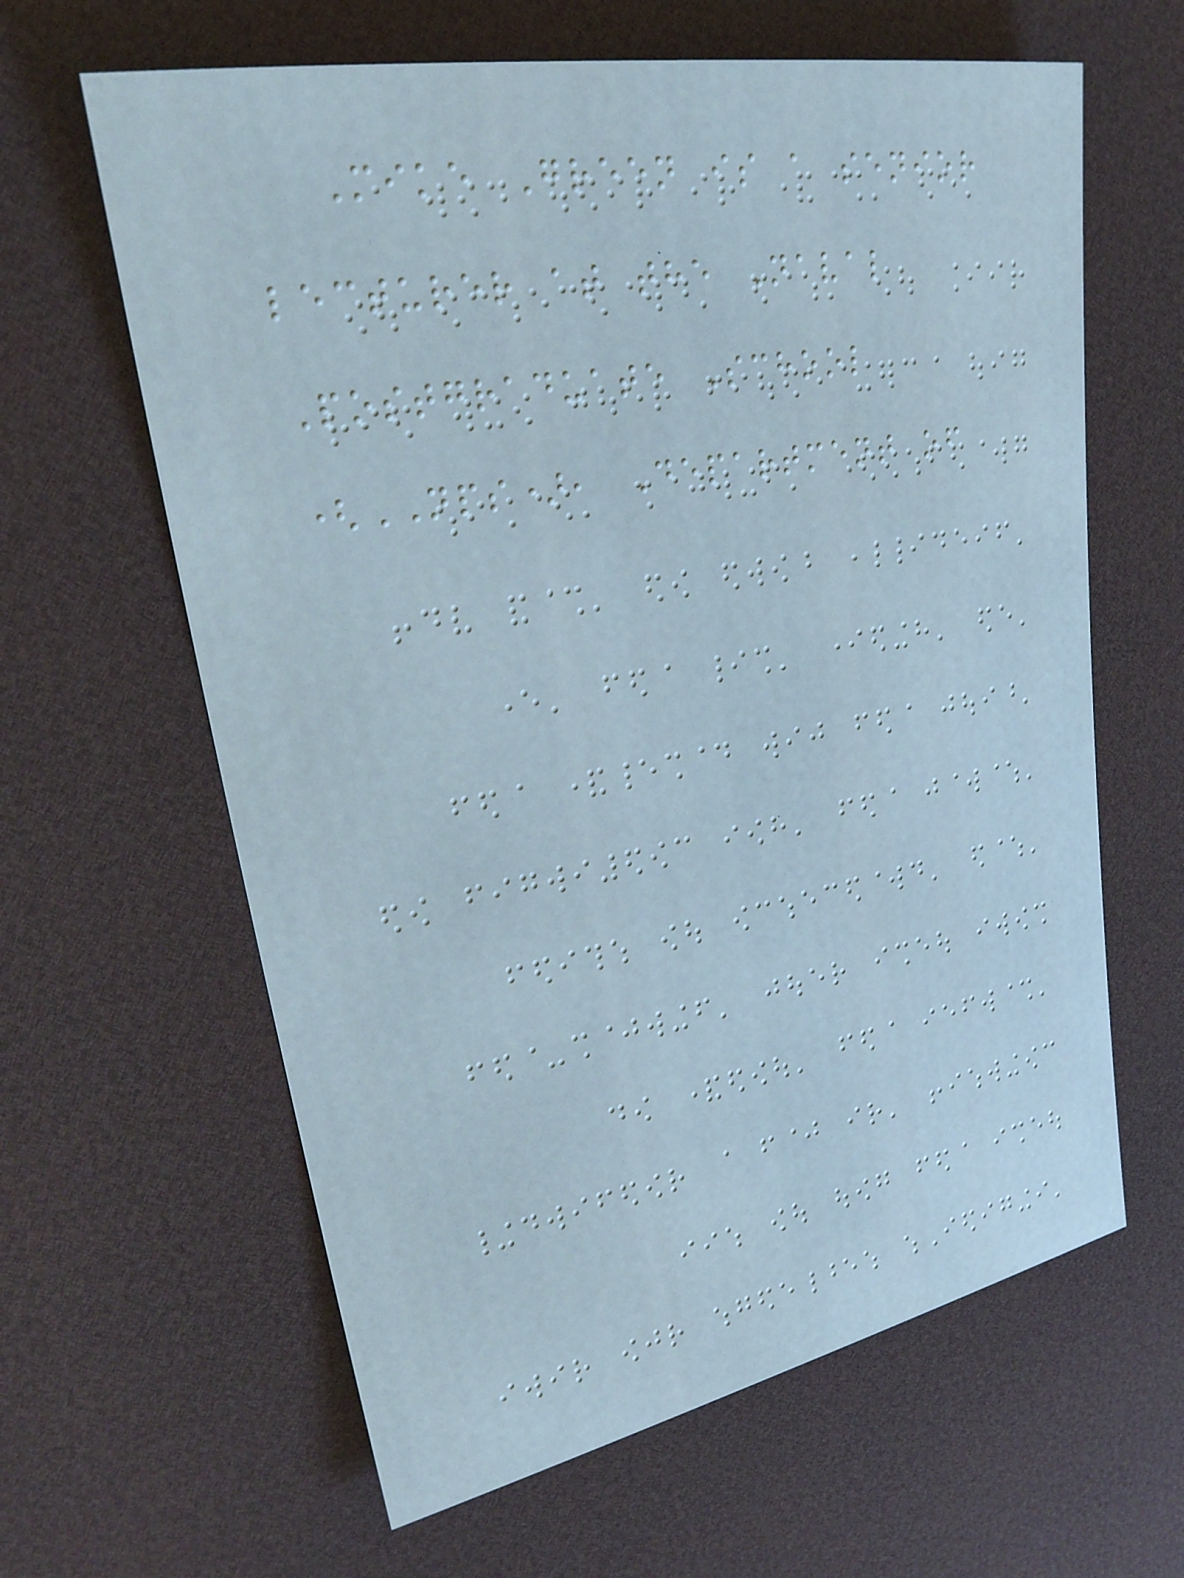Mike Green is a senior
lecturer at the Naval
Postgraduate School
(NPS), Department of
